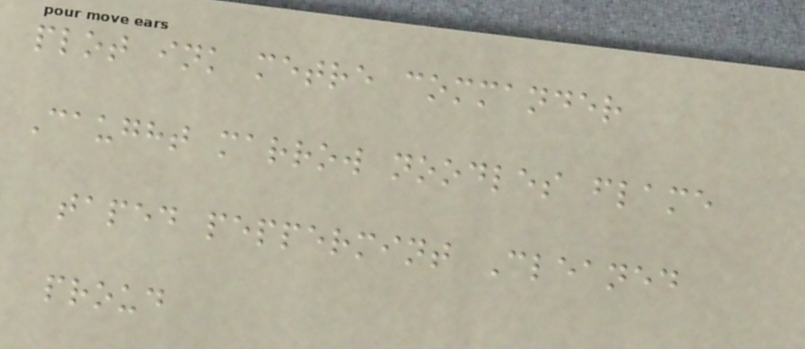plot ink metre commander
Caught marrow noodles flame
taped peppermint Cleaned
proud
